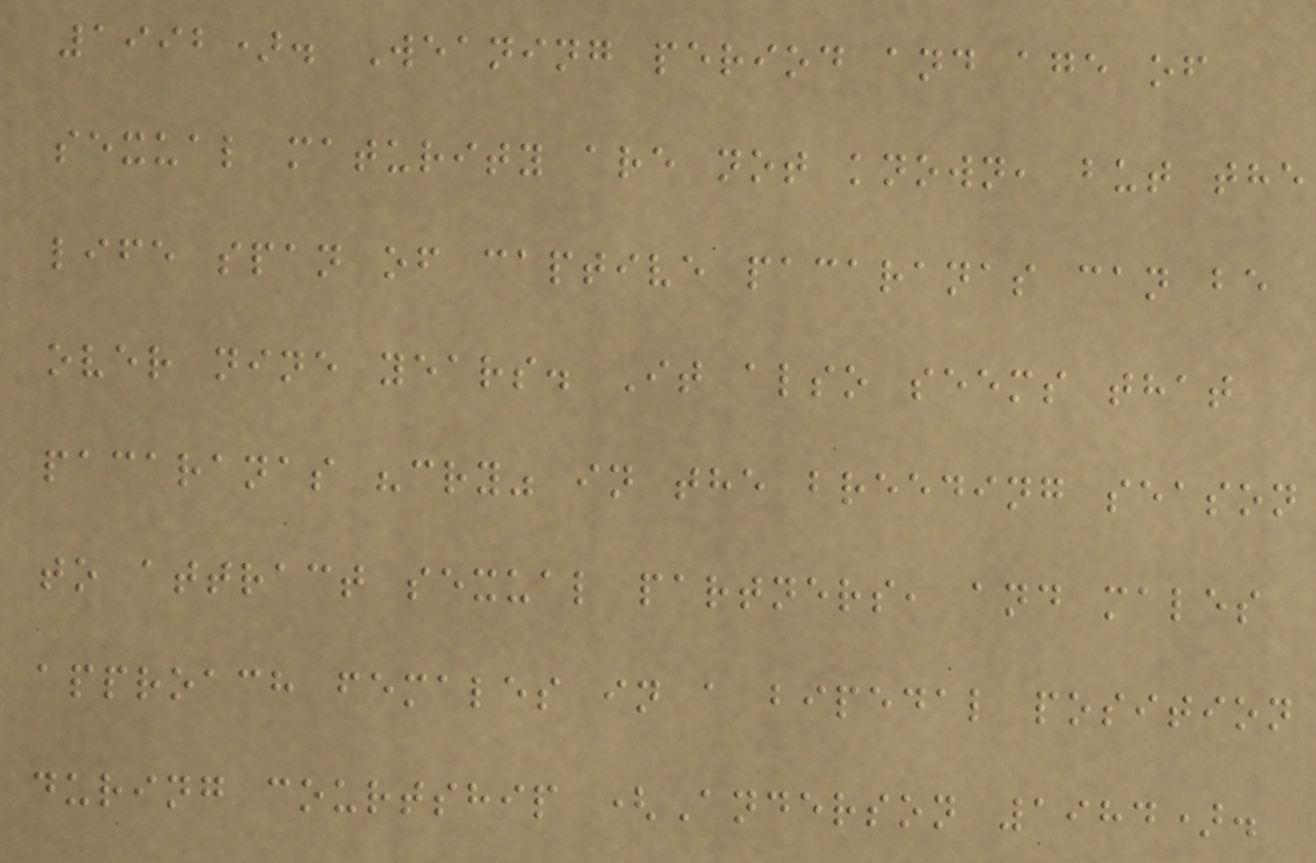1992). Weaning period and age of
sexual maturity are not known, but the
life span of captive pacaranas can be
over nine years. It also seems that
pacaranas "cry" in the breeding season
to attract sexual partners, and males
approach females in a bipedal position
during courtship (Anderson 1984).
